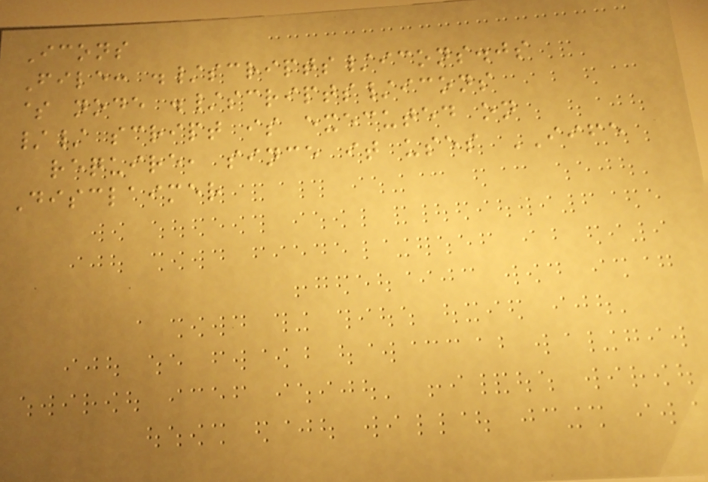Icons
File: ./scripts/icons.js
$ node ./scripts/icons
// script is executed on
require, since it uses IIFE
Disclaimer
